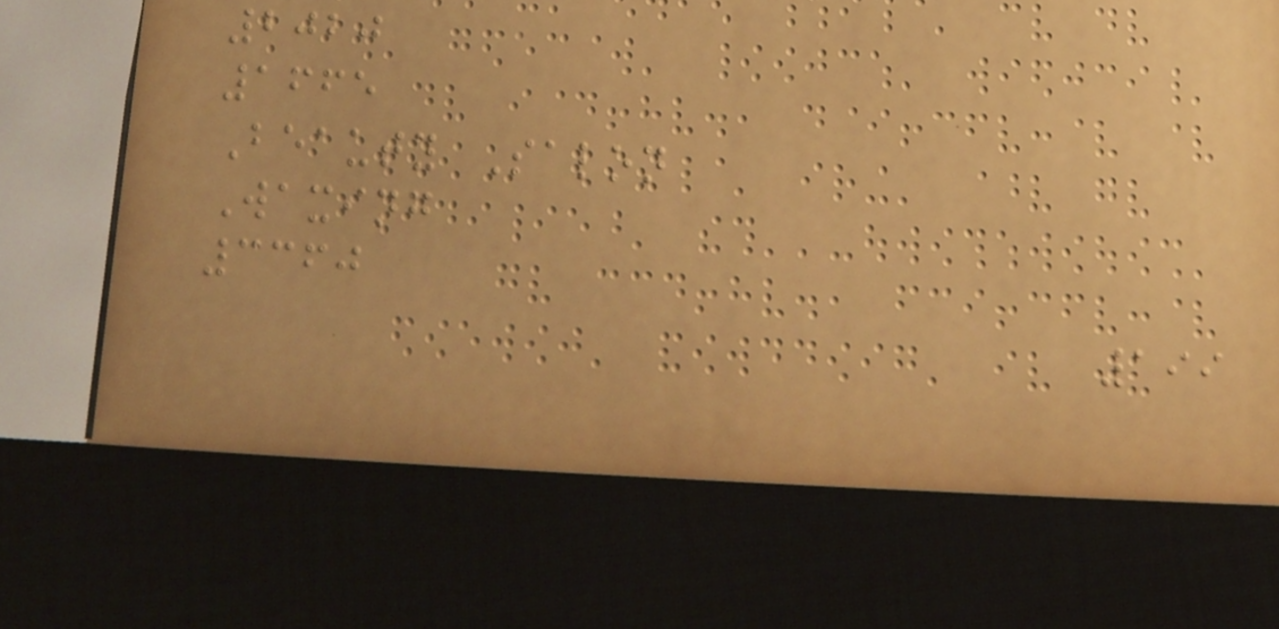2020
1665
Beauty Salon
Waxing
3360
199
